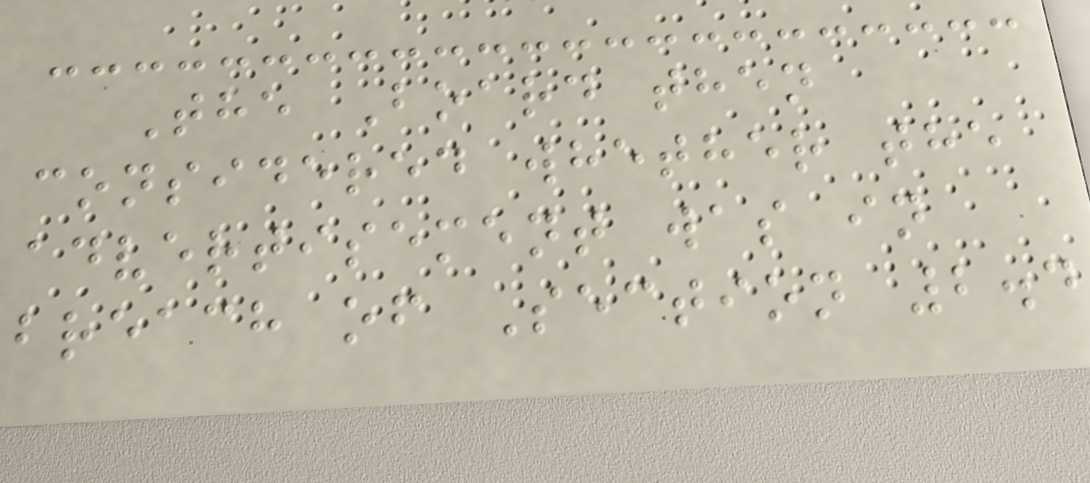The Board then
considered whether the
advertisement was in
breach of Section 2.4
